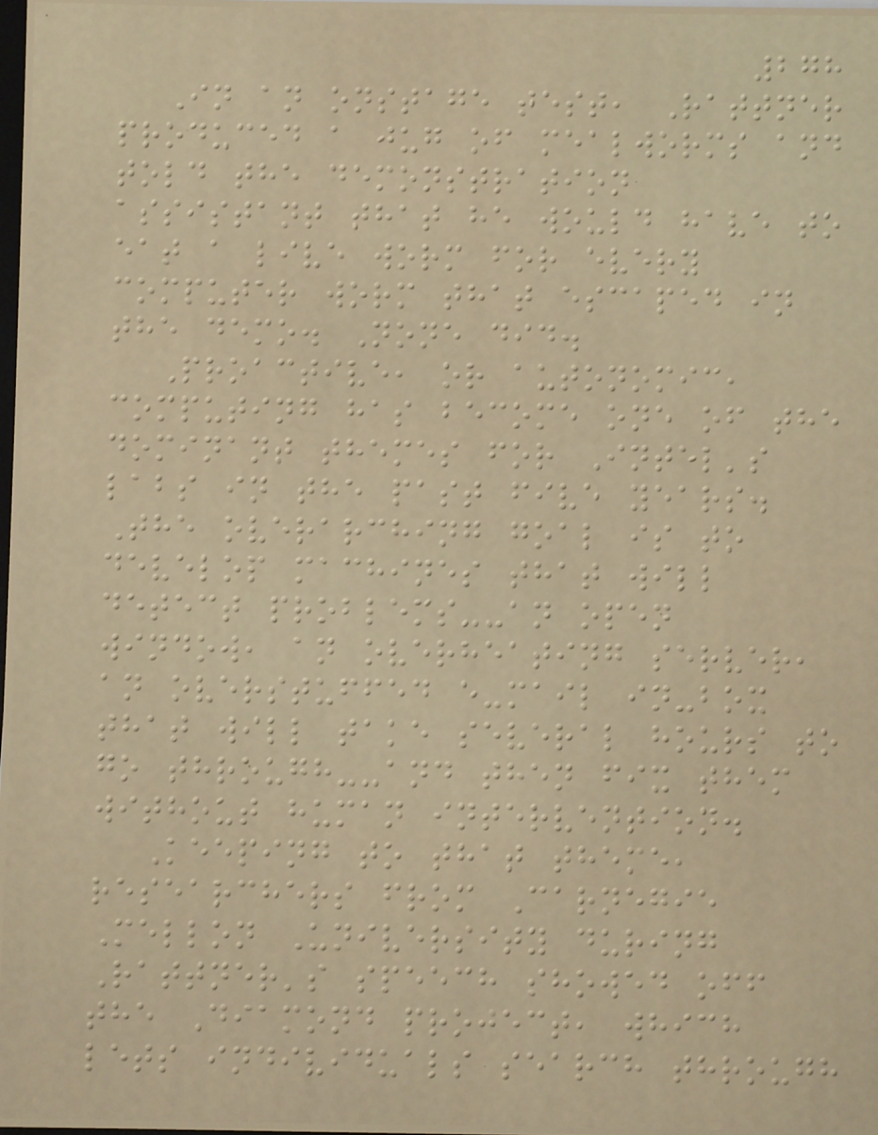278
In an onstage test, Rattner
produced a jug of mealworms and
told the demonstration
assistant that he would have to
eat a live worm for every
computer worm that escaped in
the demo. None did.
Proactive, or autonomic,
computing has become one of the
dominant themes for Intel's
labs in the past five years.
The overarching goal is to
develop machines that will
detect problems--an open
window, an overheating server,
an overstuffed e-mail in-box
that will take several hours to
go through--and then fix them
without human intervention.
Keeping to that theme,
researchers from Carnegie
Mellon University during
Rattner's speech showed off
the Diamond project, which
lets individuals search through
